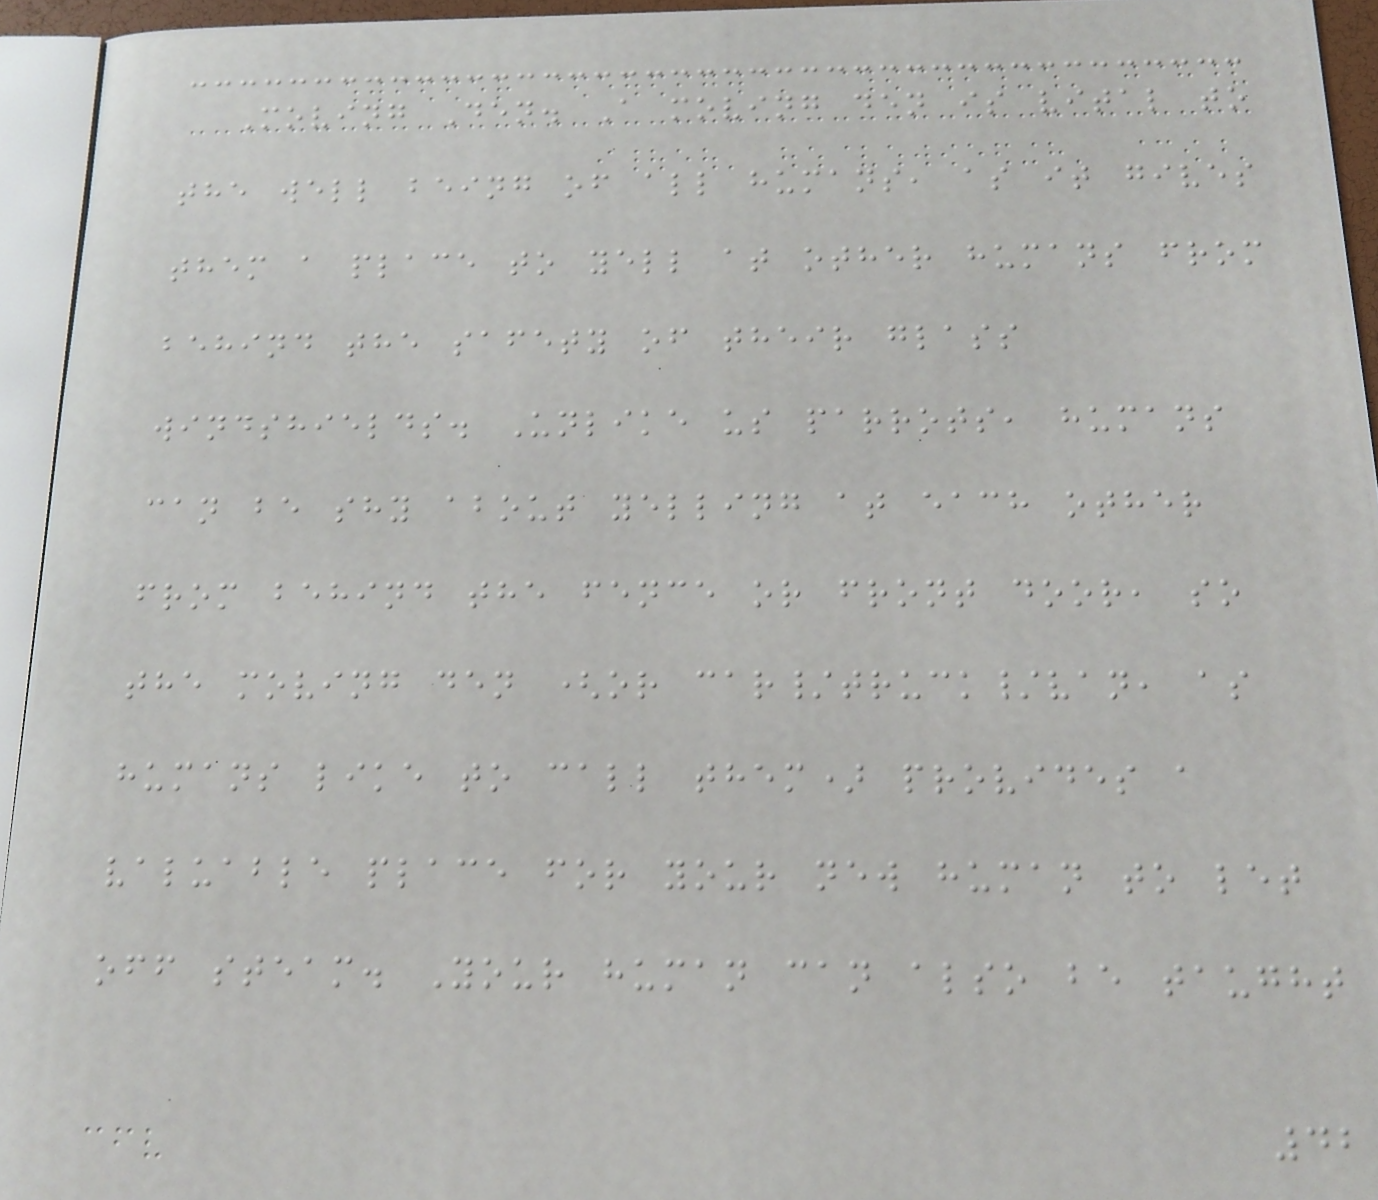Moving Den. A moving den is vital to
the well being of all humans, as it gives
them a place to yell at other humans from
behind the safety of their glass
windshields. Unlike us parrots, humans
can be shy about yelling at each other
from behind the fence or front door, so
the moving den (or car/truck/van, as
humans like to call them) provides a
valuable place for your new human to let
off steam. Your human can also be taught
42
